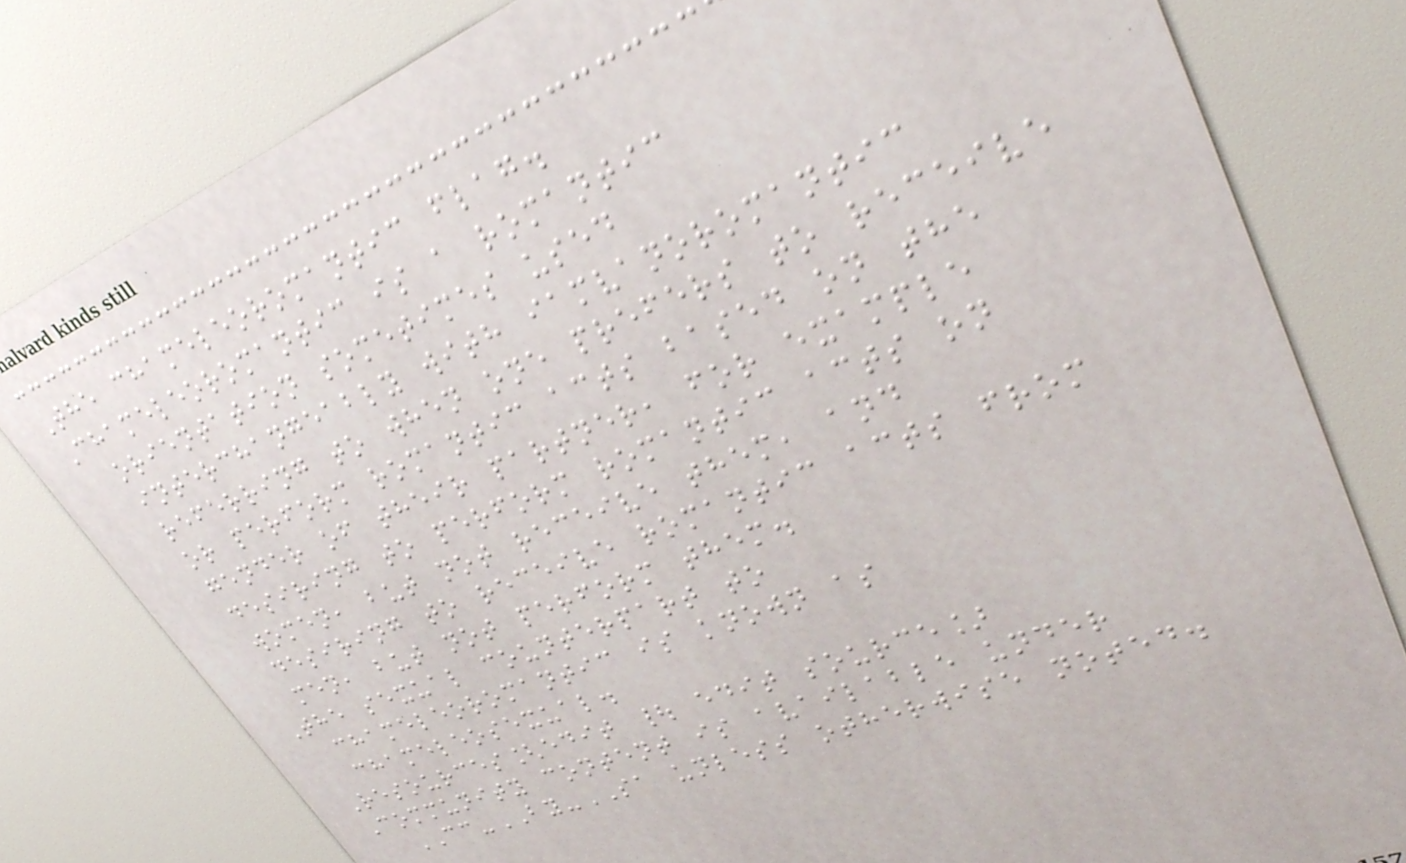The chameleoromantic flag.
Chameleoromantic is a romantic
orientation sometimes used
interchangeably with iamvanoromantic
referring to when one prefers to receive
or perform romantic acts based on the
gender of their partner, for example
desiring to perform romantic acts on
women, but not receive them, and
desiring to receive romantic acts from
men, but not perform them.
The sexual counterpart to
chameleoromantic is known as
chameleosexual.
Resources[edit | edit source]
Community content is available under
CC-BY-SA unless otherwise noted.
